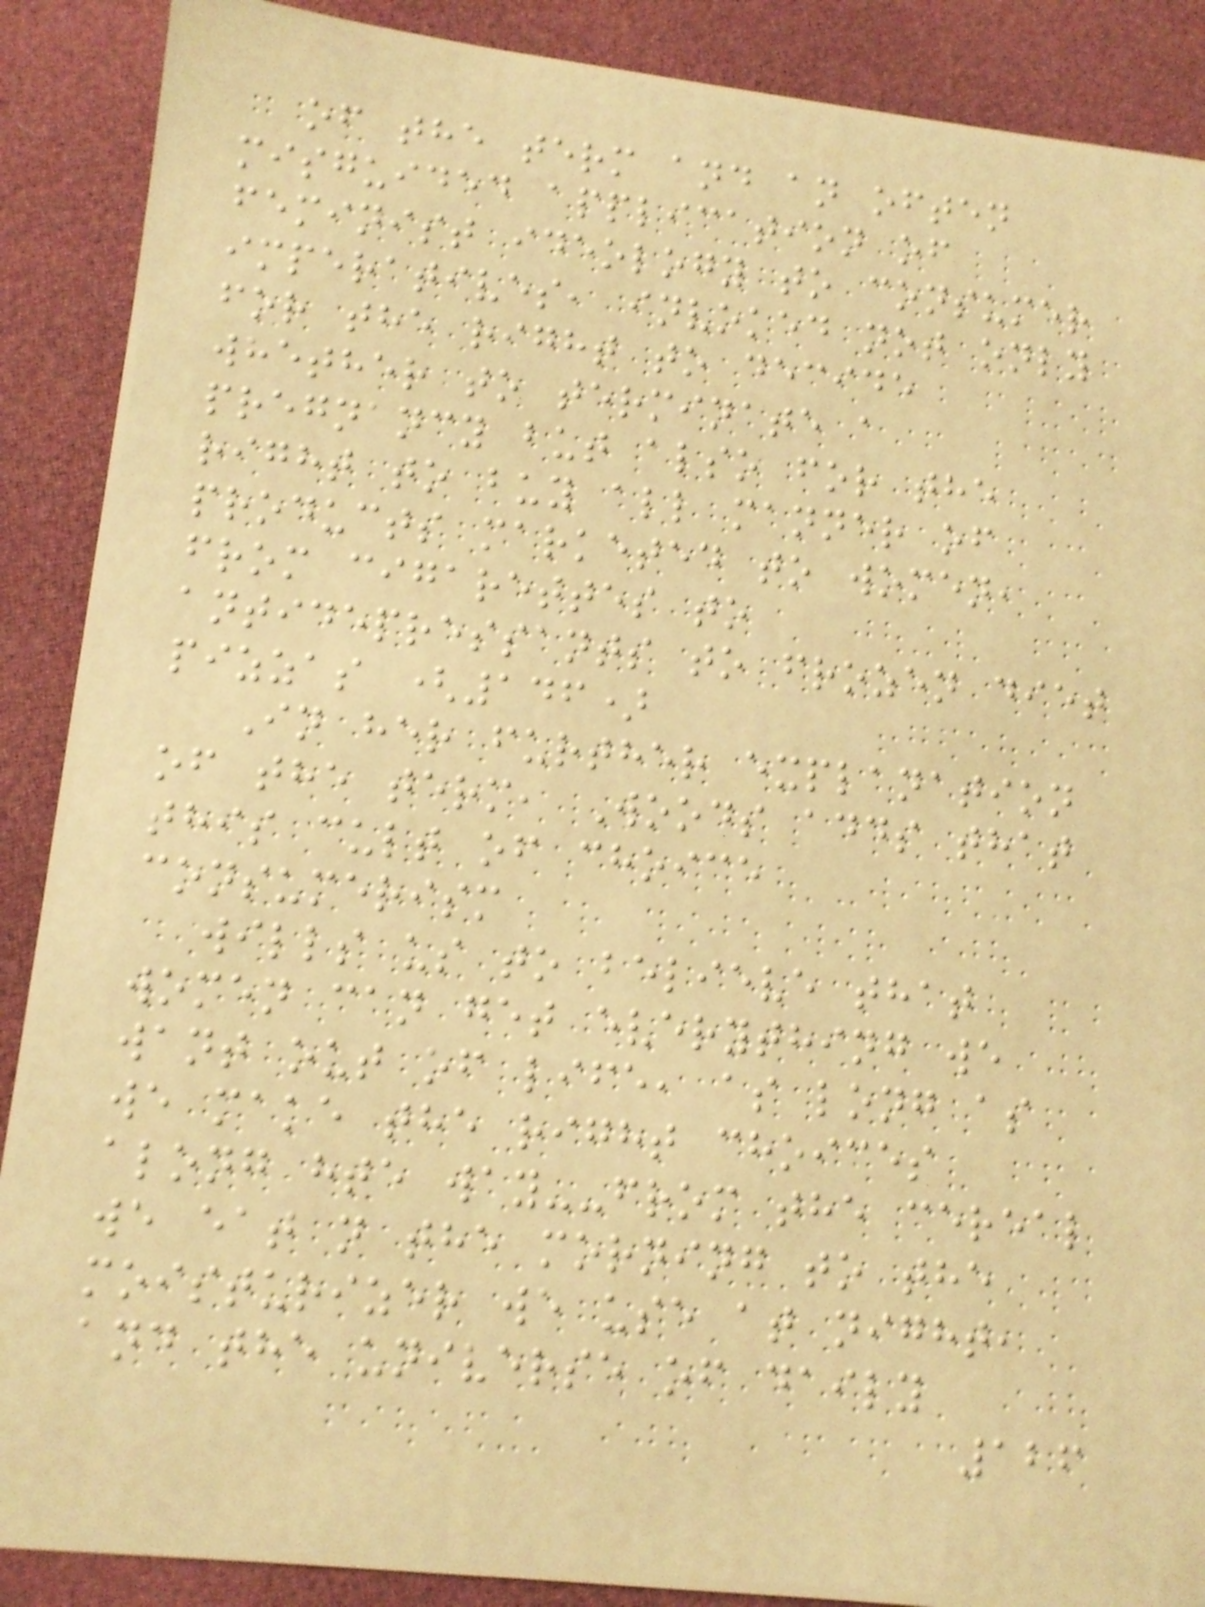of the term and an often
misguided application of
feminist ideology to consumer
imperatives, invoked not only
for the right to decide
whether to terminate a
pregnancy but also for the
right to buy all manner of
products marketed to women,
from cigarettes to
antidepressants to frozen diet
pizzas (146)
In her further explanation
of the term, Woods adds that
this cult of choice
consumerism
wills us to believe that
women can get everything we
want out of life, as long as
we make the right choices
along hte way--from the cereal
we eat n the morning to the
moisturizer we use at night,
and the universe of daily
126
